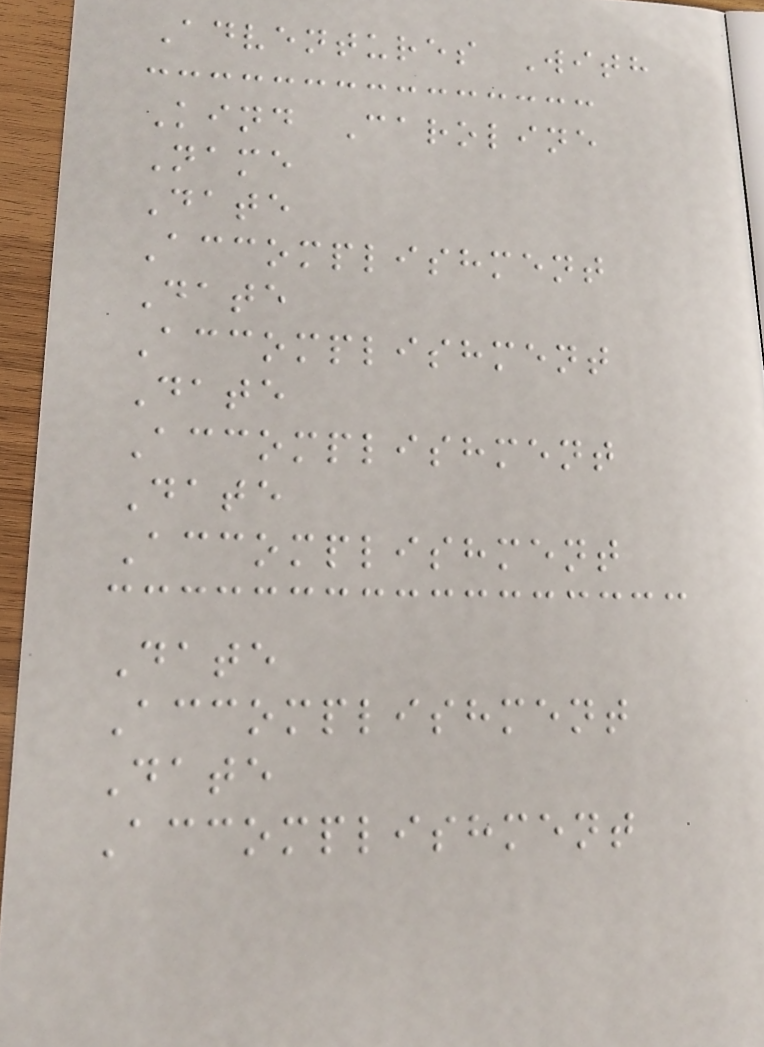Adventures With
Kind Caroline
Name
Date
Accomplishment
Date
Accomplishment
Date
Accomplishment
Date
Accomplishment
Date
Accomplishment
Date
Accomplishment
